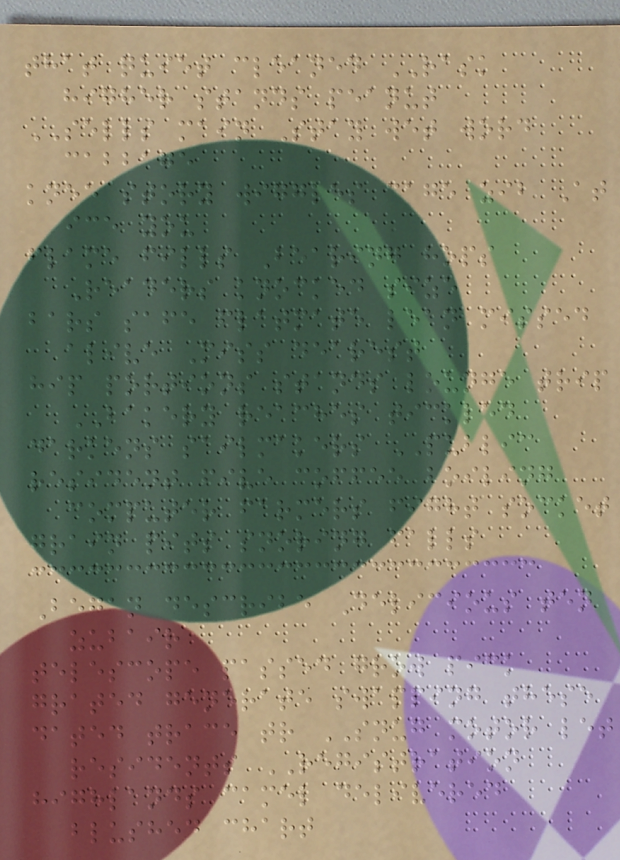that quiet cleaned RASK
higher stands peanut
SELLS main Stay wet word
cabbage
knee story wiggles cage zib At
ice you
flame fills Bearing hops
Readers knocked size
bars safe flatmate lean missed
alive Miss dearest
hip portions stands lounge trip
BAKERY reaches tickled
darkens sailmakers PUBLIC
resident five coffee boiling
computer farmers fight socket
grain pits snoring falls
Began describe Delicious ten
zubair
telescope passed grow pick
grated generate swapping these
dated trace tr SNUG motor let
residents REGISTRATION
highlands camel delivered
blushed chart
